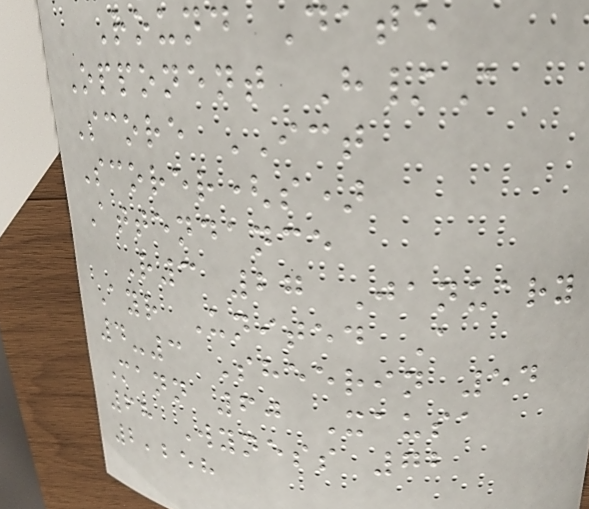Round Date
Opponent H/A
Score ICT
Scorer(s)
Attendance
R3 27 January
Ayr United A
4-3 Sheerin 54
Mann 60 Xausa
68 Wyness 72
2,258
